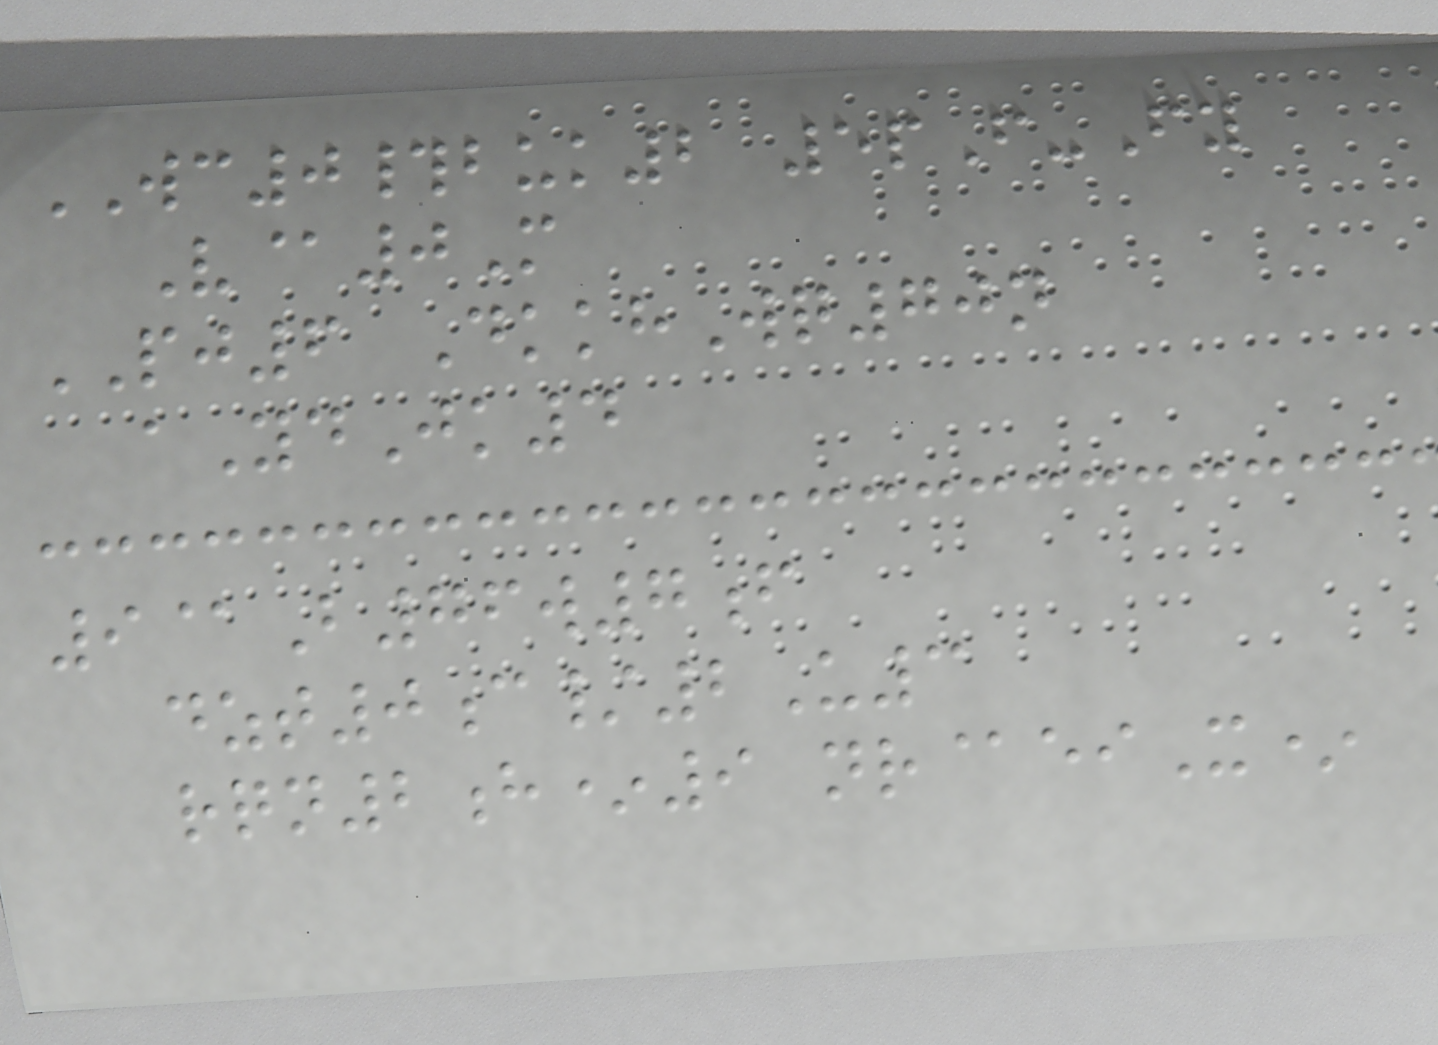WC0#buk2 5pF-Fy
V@0M
PJ6 DkkhWq70n
aYdJk4
9@B76w7f
dzt0c/2U3
rqn2h*9 nr@eiX*
